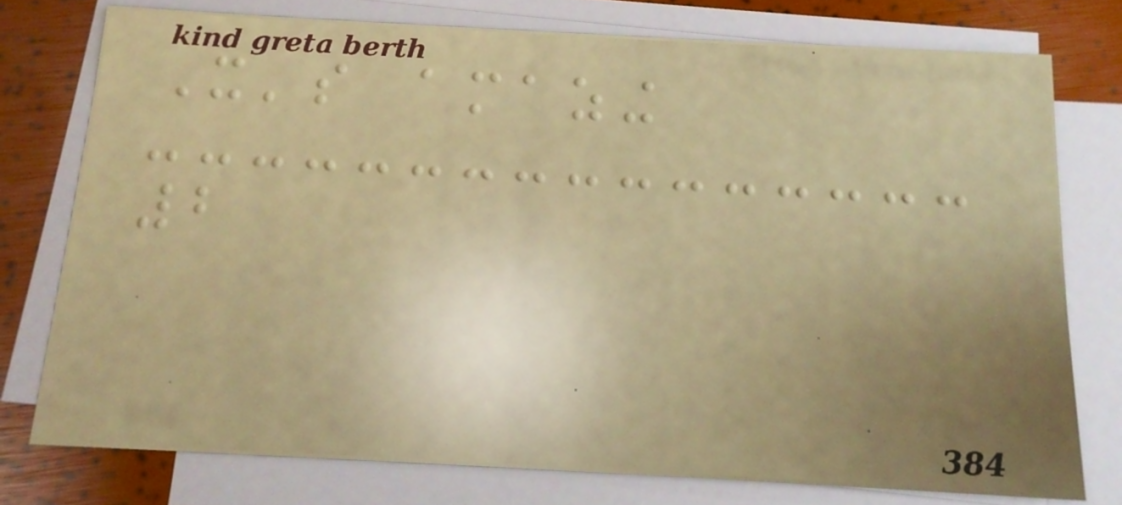It's amazing
2
